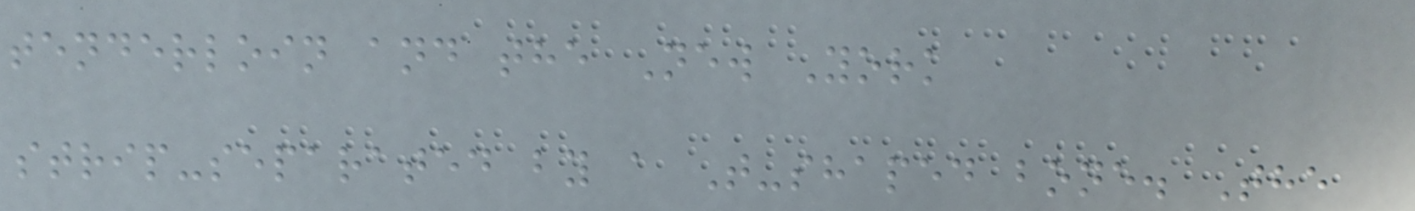tenderloin and the New York
strip-separated by a T-shaped bone. The
